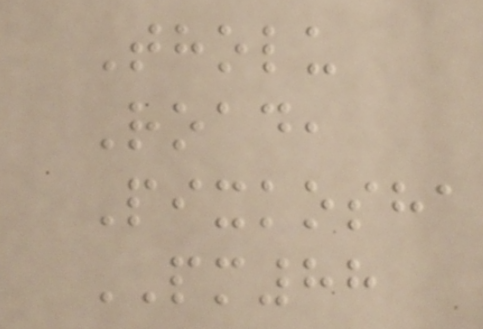Tholu
Road,
Pixkosha
PM88
